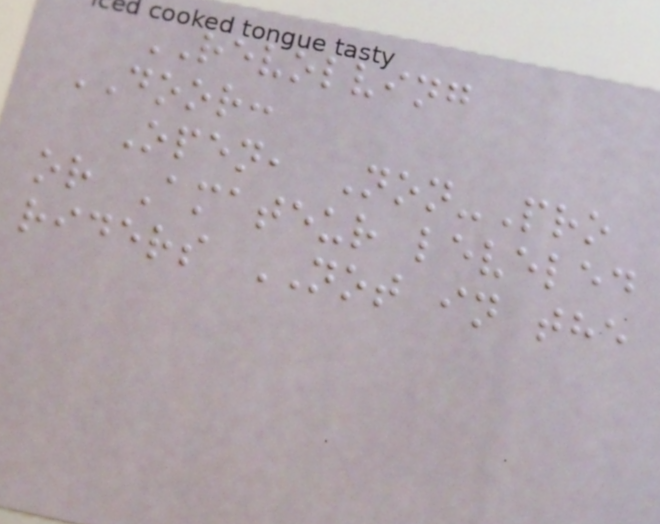REVOLVING
DOOR:
Open, Non-Pro
or Amateur leveled
riders NOT in the
